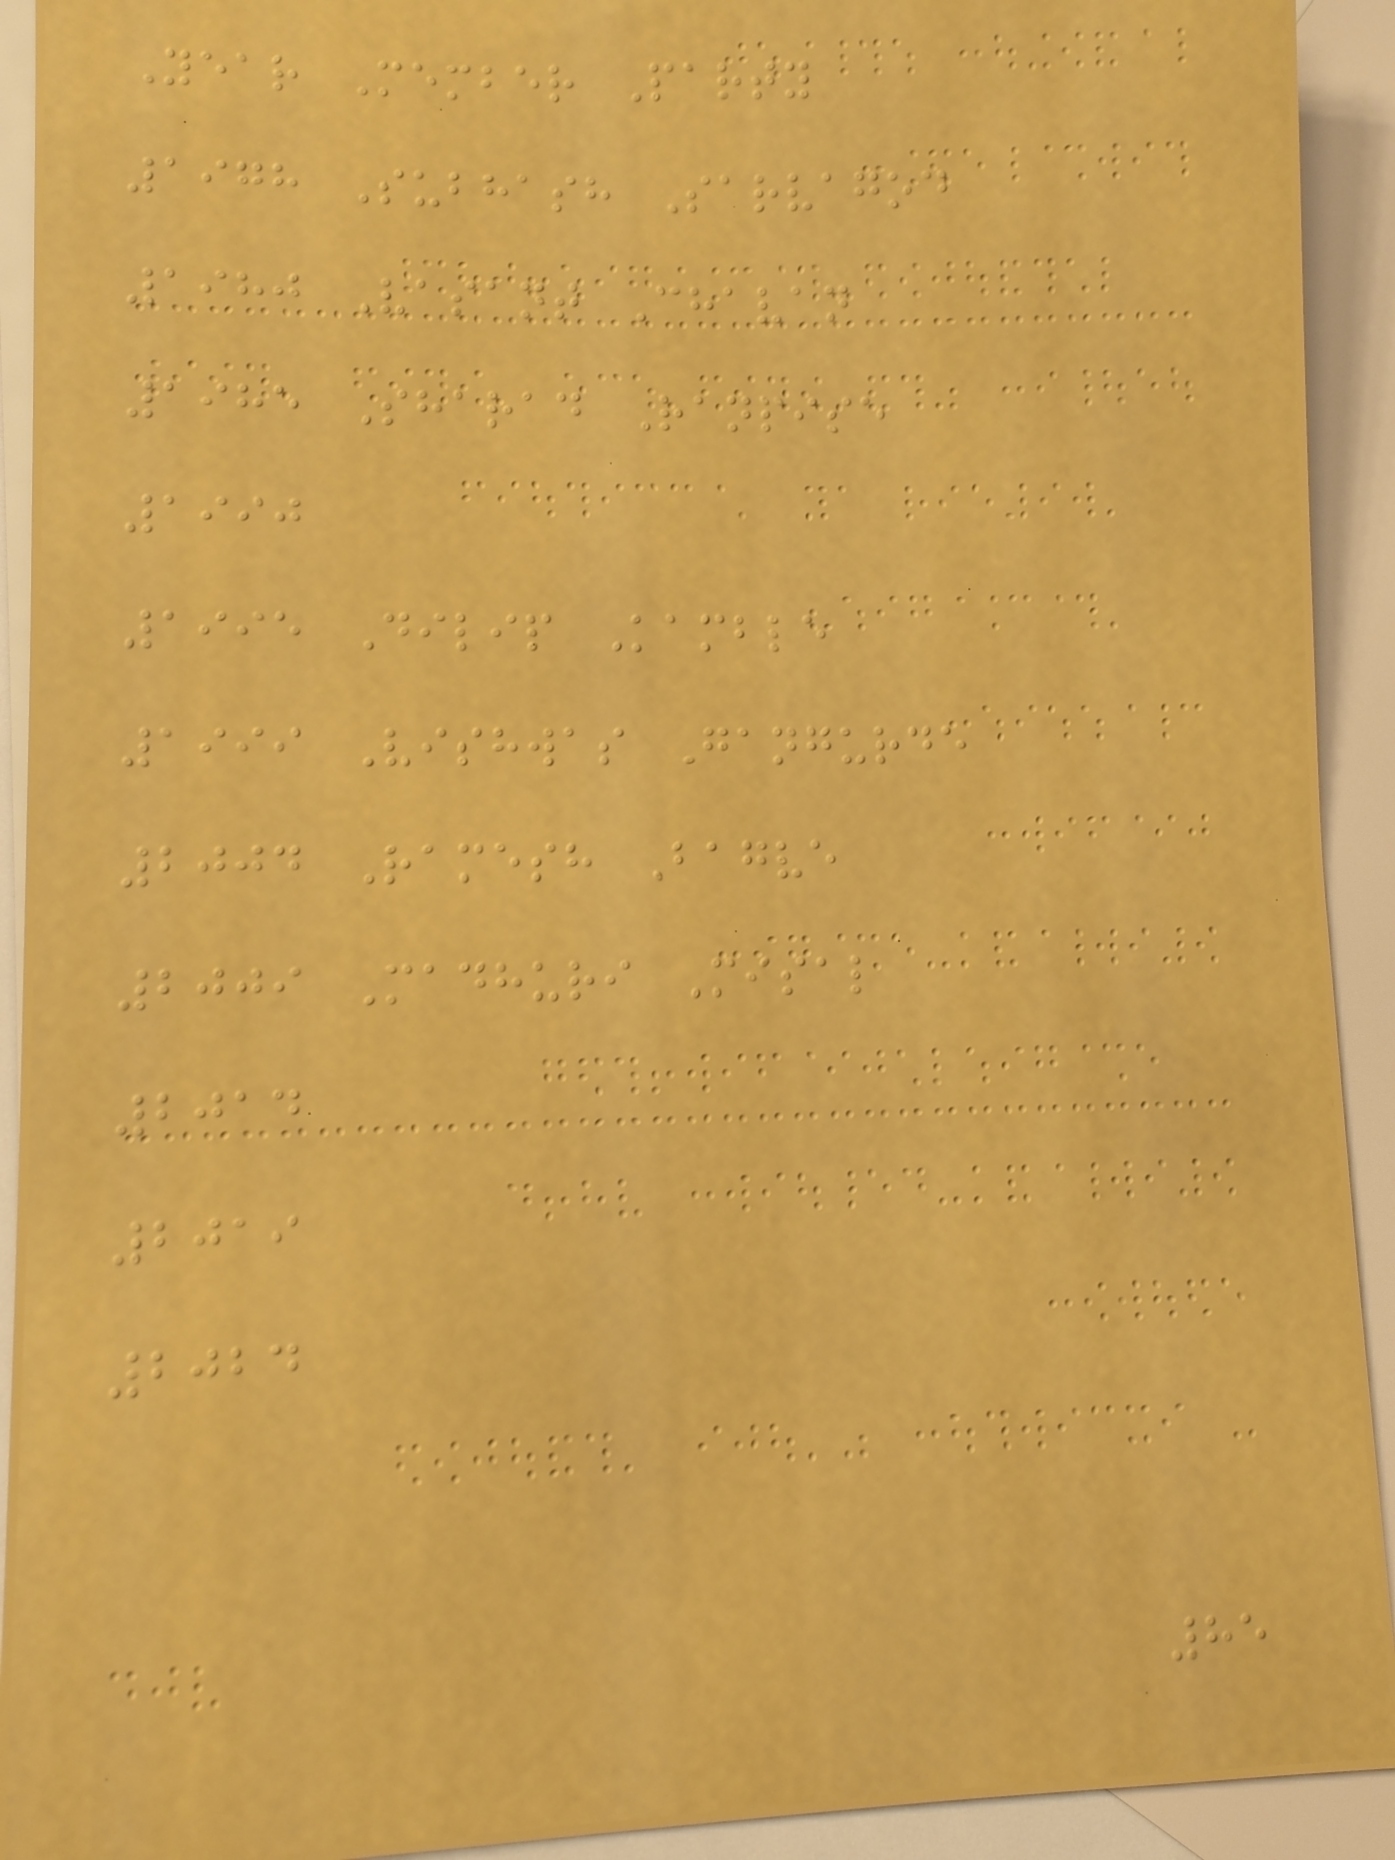Year Member Party
1978 Subhash Sarvagod
1980 Vasant Chavan
1985 Sharad Ranpise
1990
1995 Dilip Kamble
1999 Vishwas Gangurde
2004 Ramesh Bagve
2009 Madhuri Misal
2014
2019
2024
85
